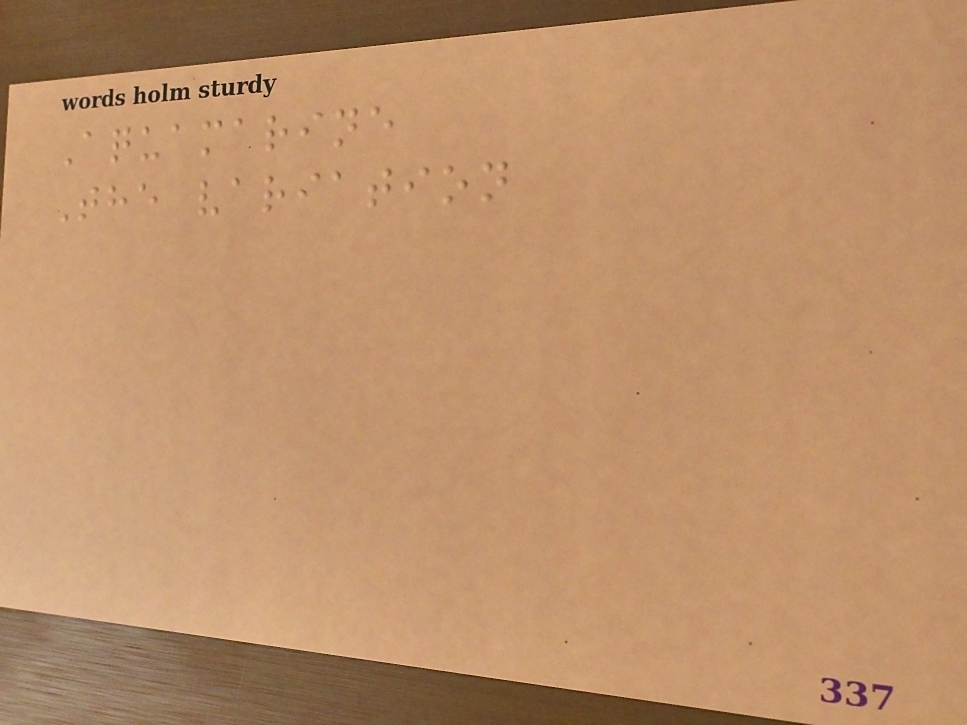Aquamarine
The variation
